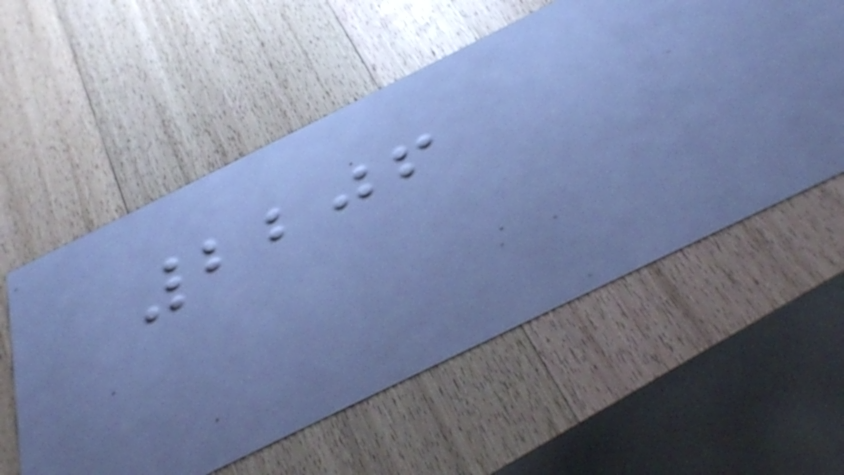2206
